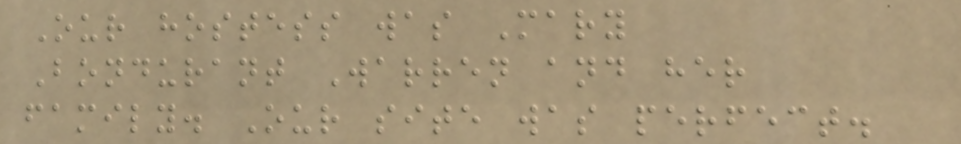Our hostess was Mary
Bondurant Warren and her
family. Our site was perfect.
